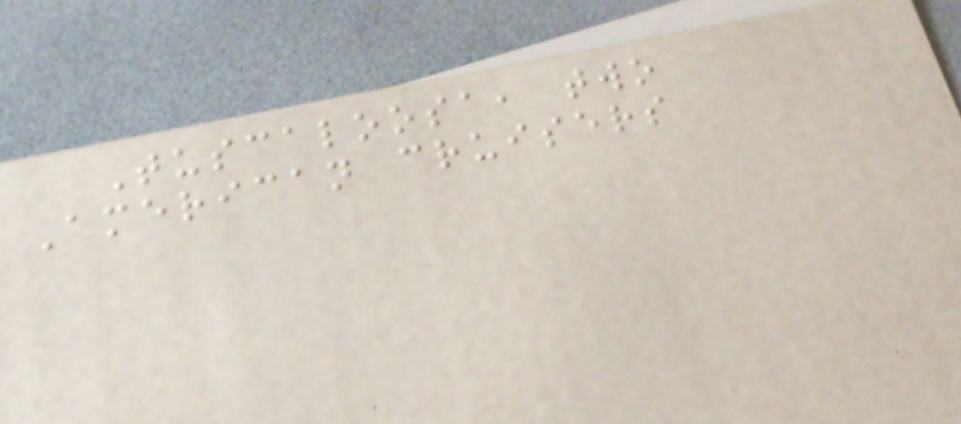Tuscaloosa, two
American cruisers
